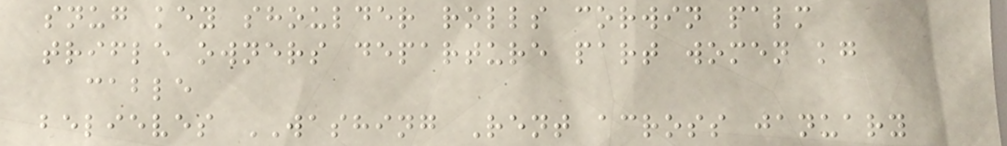snug key shoulder rolls corwin palm
trifle owners departure part women kg
cable
believes WASHING Rent across january
